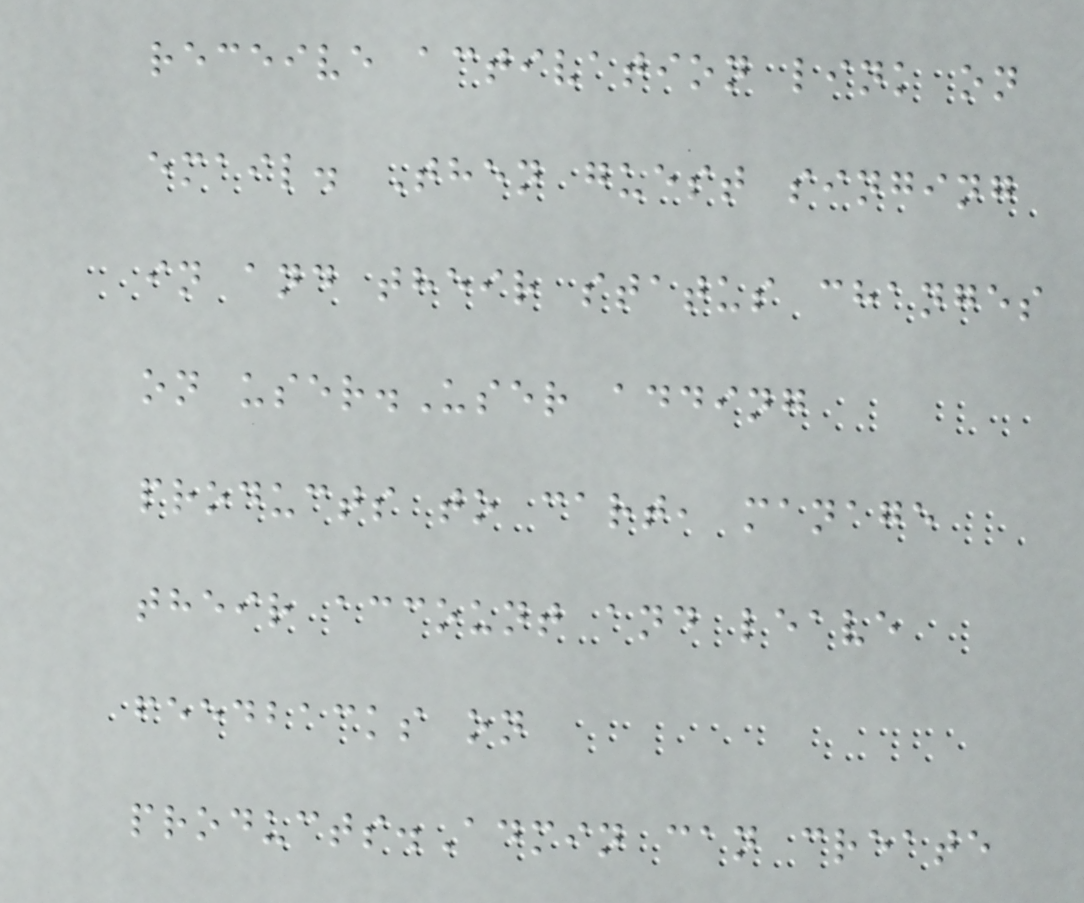receive activation link on
email. Then guest singing
in and their status changes
on user.User adding
products to cart, manage
their account and leave
feedbacks on
products.Admin can create
